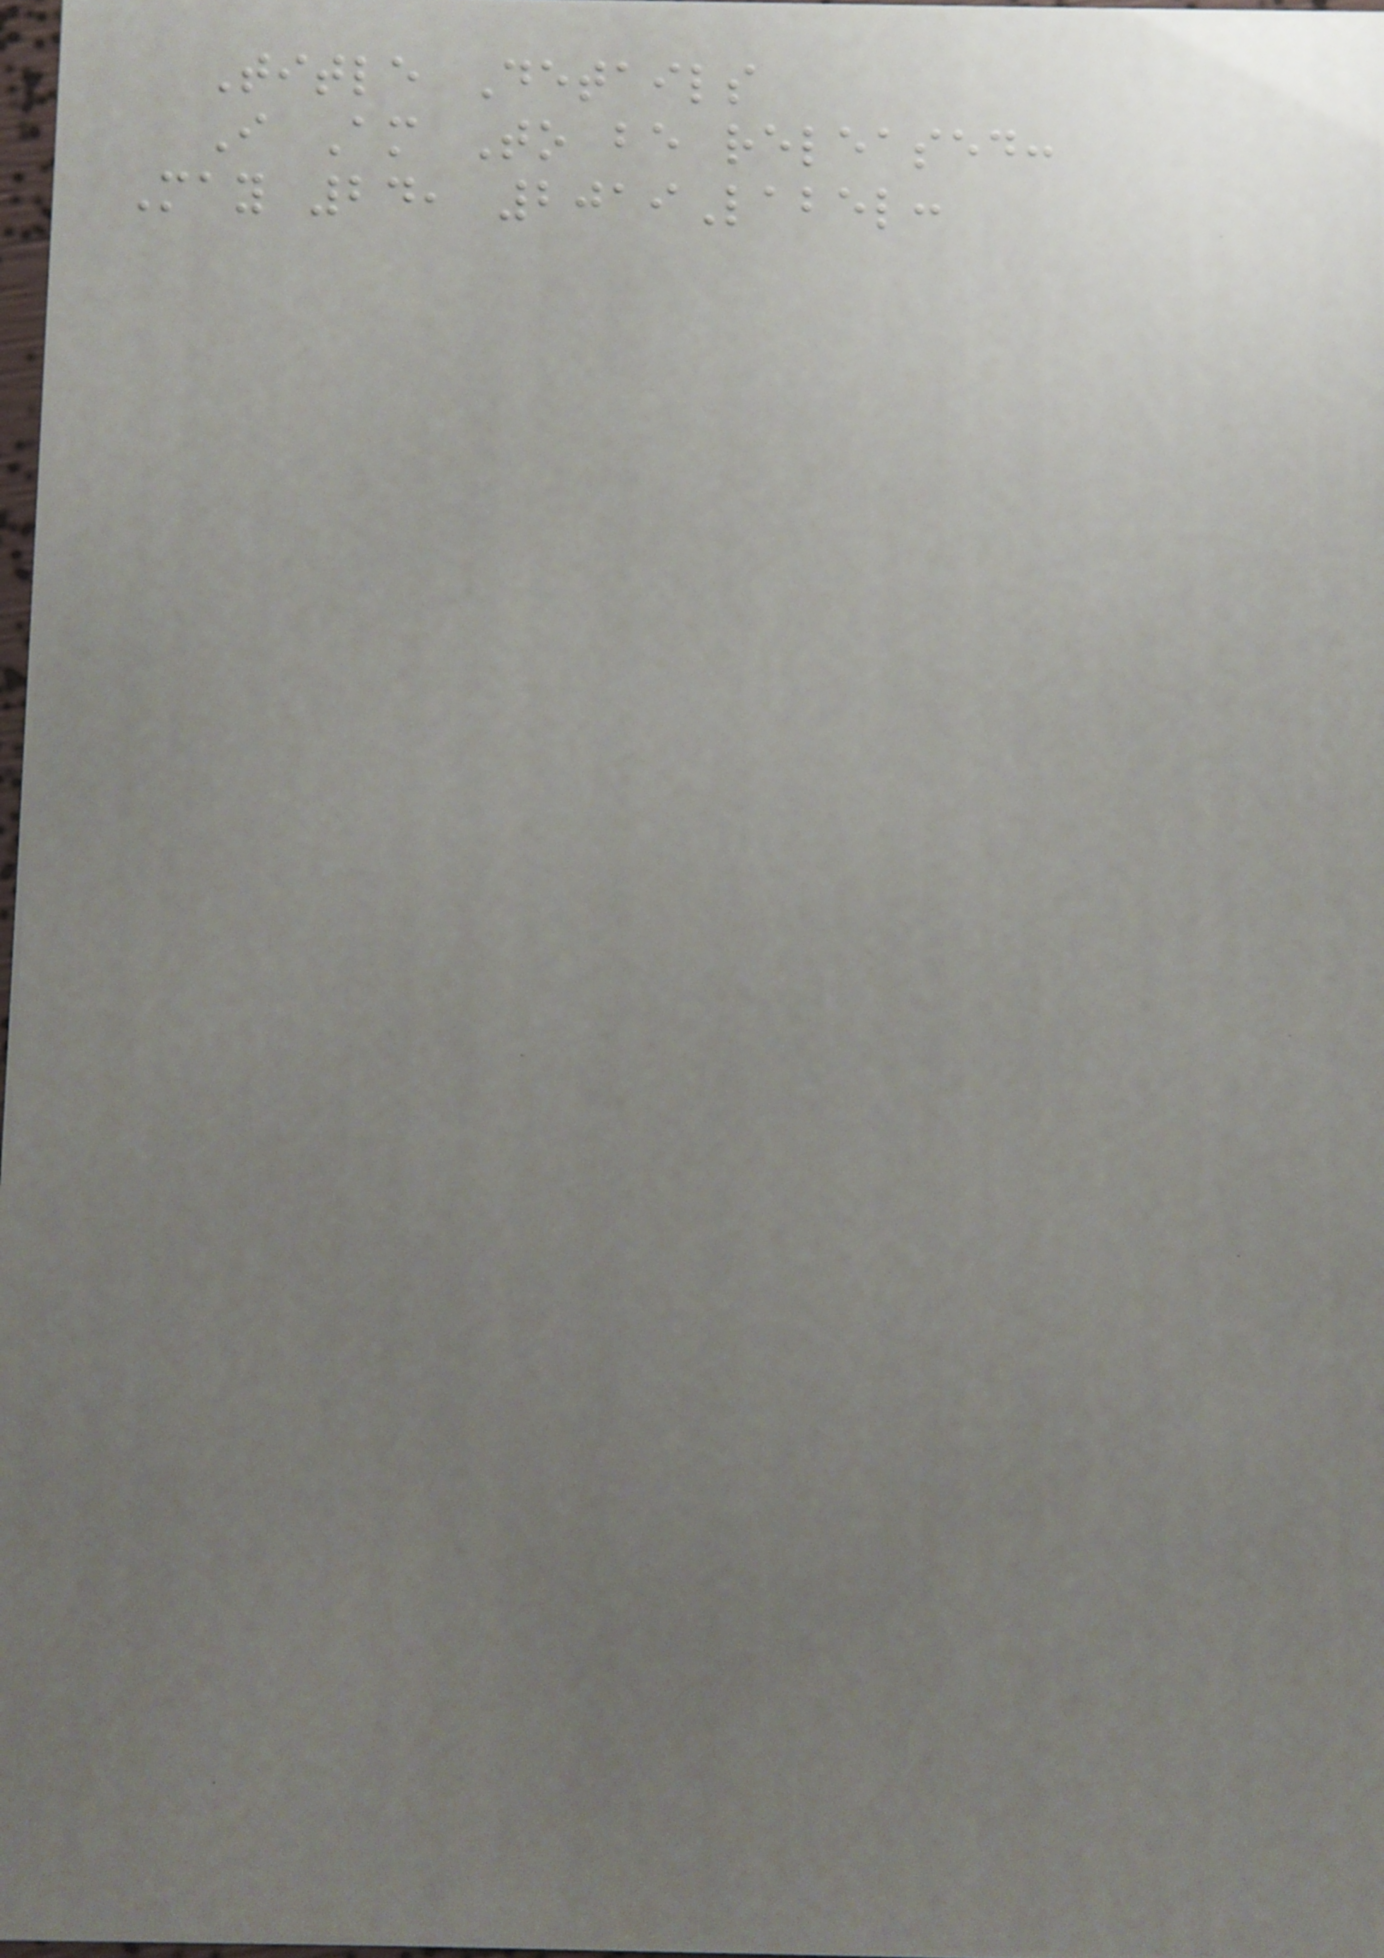Title Details
I Am To be released:
May 24, 2019Label:
